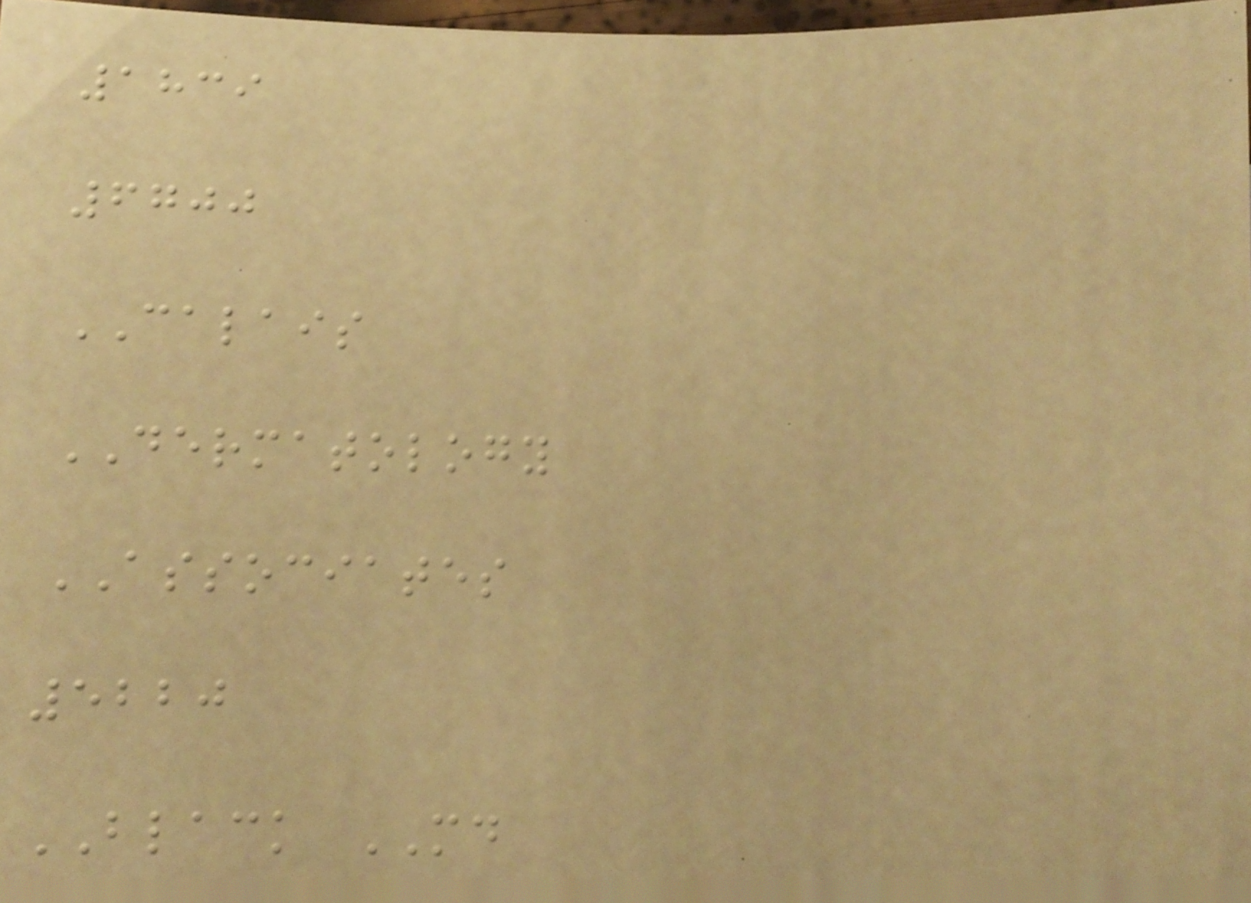1839
6700
CALAIS
DERMATOLOGY
ASSOCIATES
5220
BLACK MD
